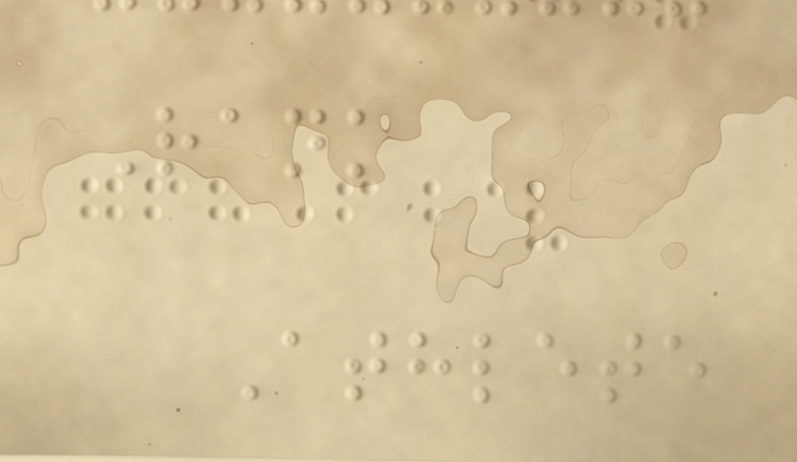Rank
Athlete
